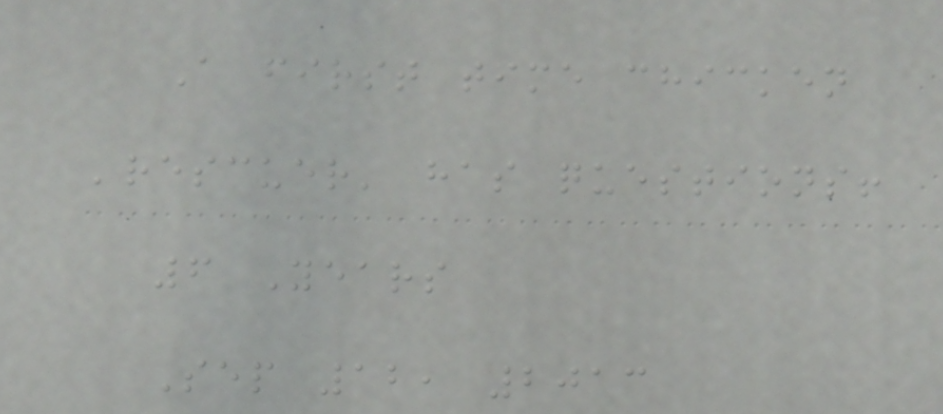A first time chicken
'rescuer' has questions!
6 Years
Sep 12, 2013
